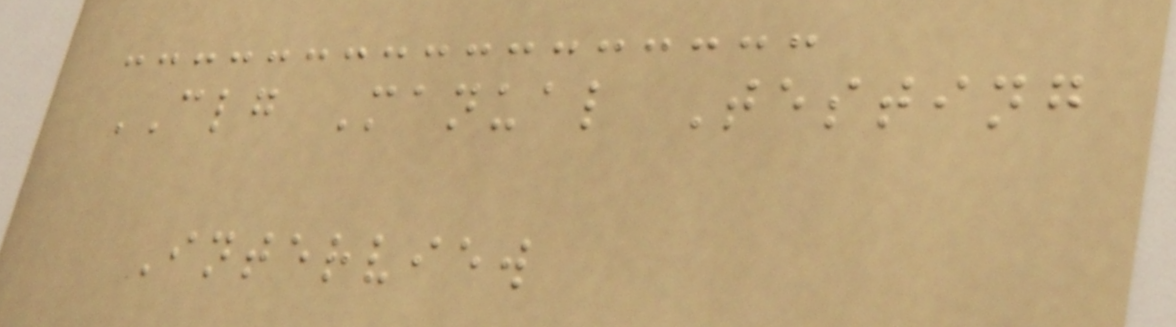CLG Manual Testing
Interview
